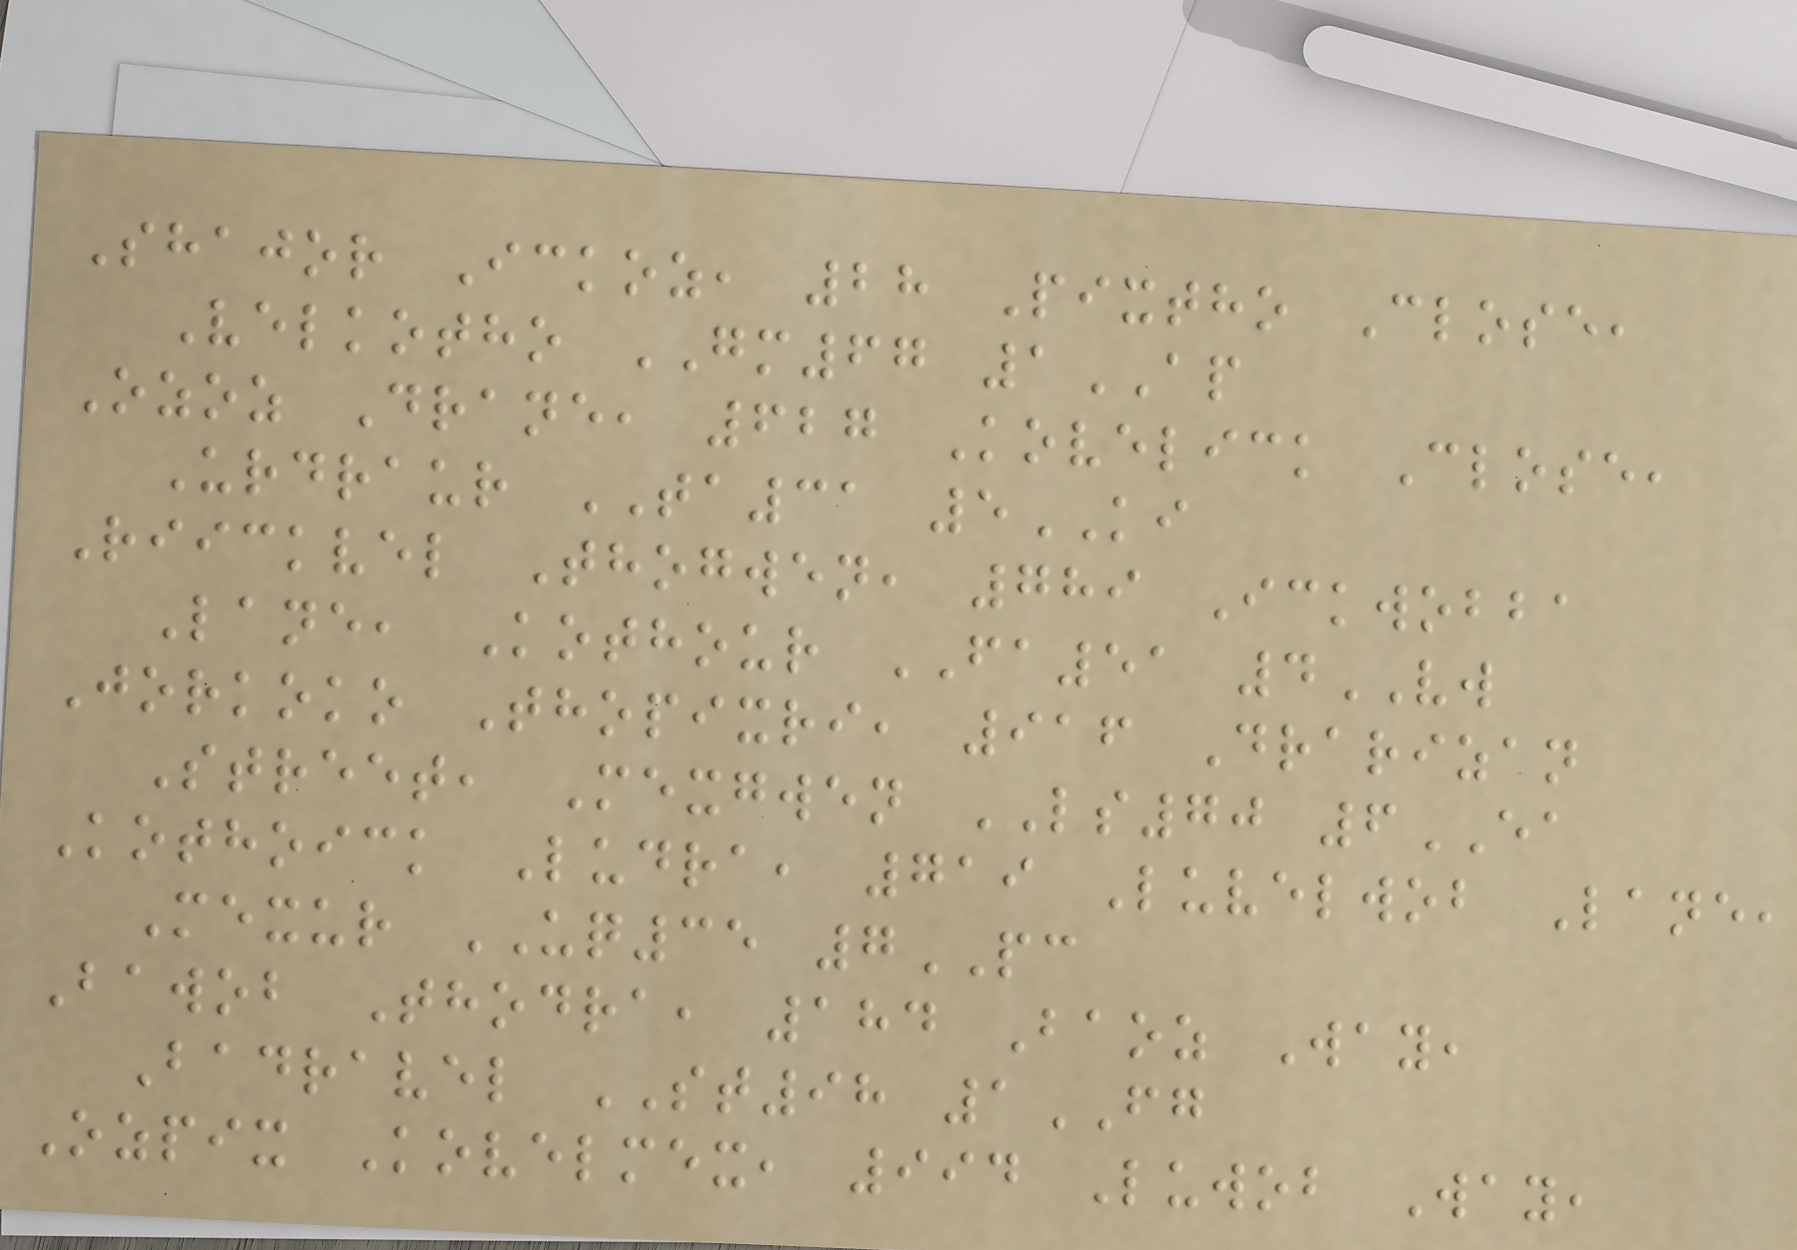Shajor Ickoz, 28 Pixtho Close,
Velkotho GM67 1AP
Ozoz Drane, 627 Kovelick Close,
Urdraur TA31 5KI
Riickvel Thogwen, 789 Ickwobba
Lane, Kothour FA51 4VW
Jorkoko Thopixri, 916 Drarizan
Street, Mexgwen LS70 6EA
Kothoick Ludra, 719 Luvelwob Lane,
Mexur UQ35 7PC
Bawob Thodra, 184 Baoz Way,
Badravel ST98 1FG
Ozpix Kovelmex, 994 Luwob Way,
